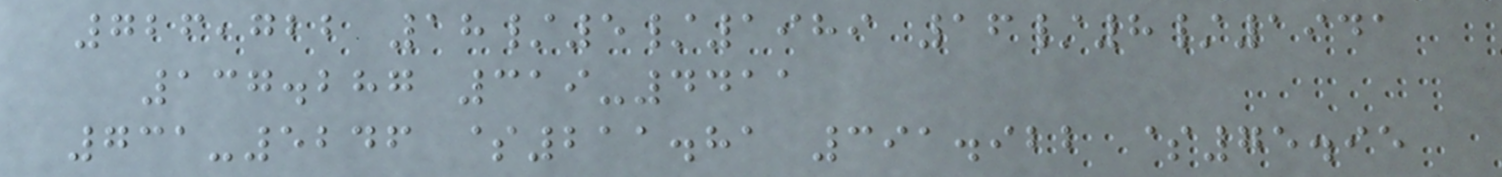726,722 18/5/1989 16/8/1941
137.287 319-4411
731-5246 $211.81 391.922 $75.95
